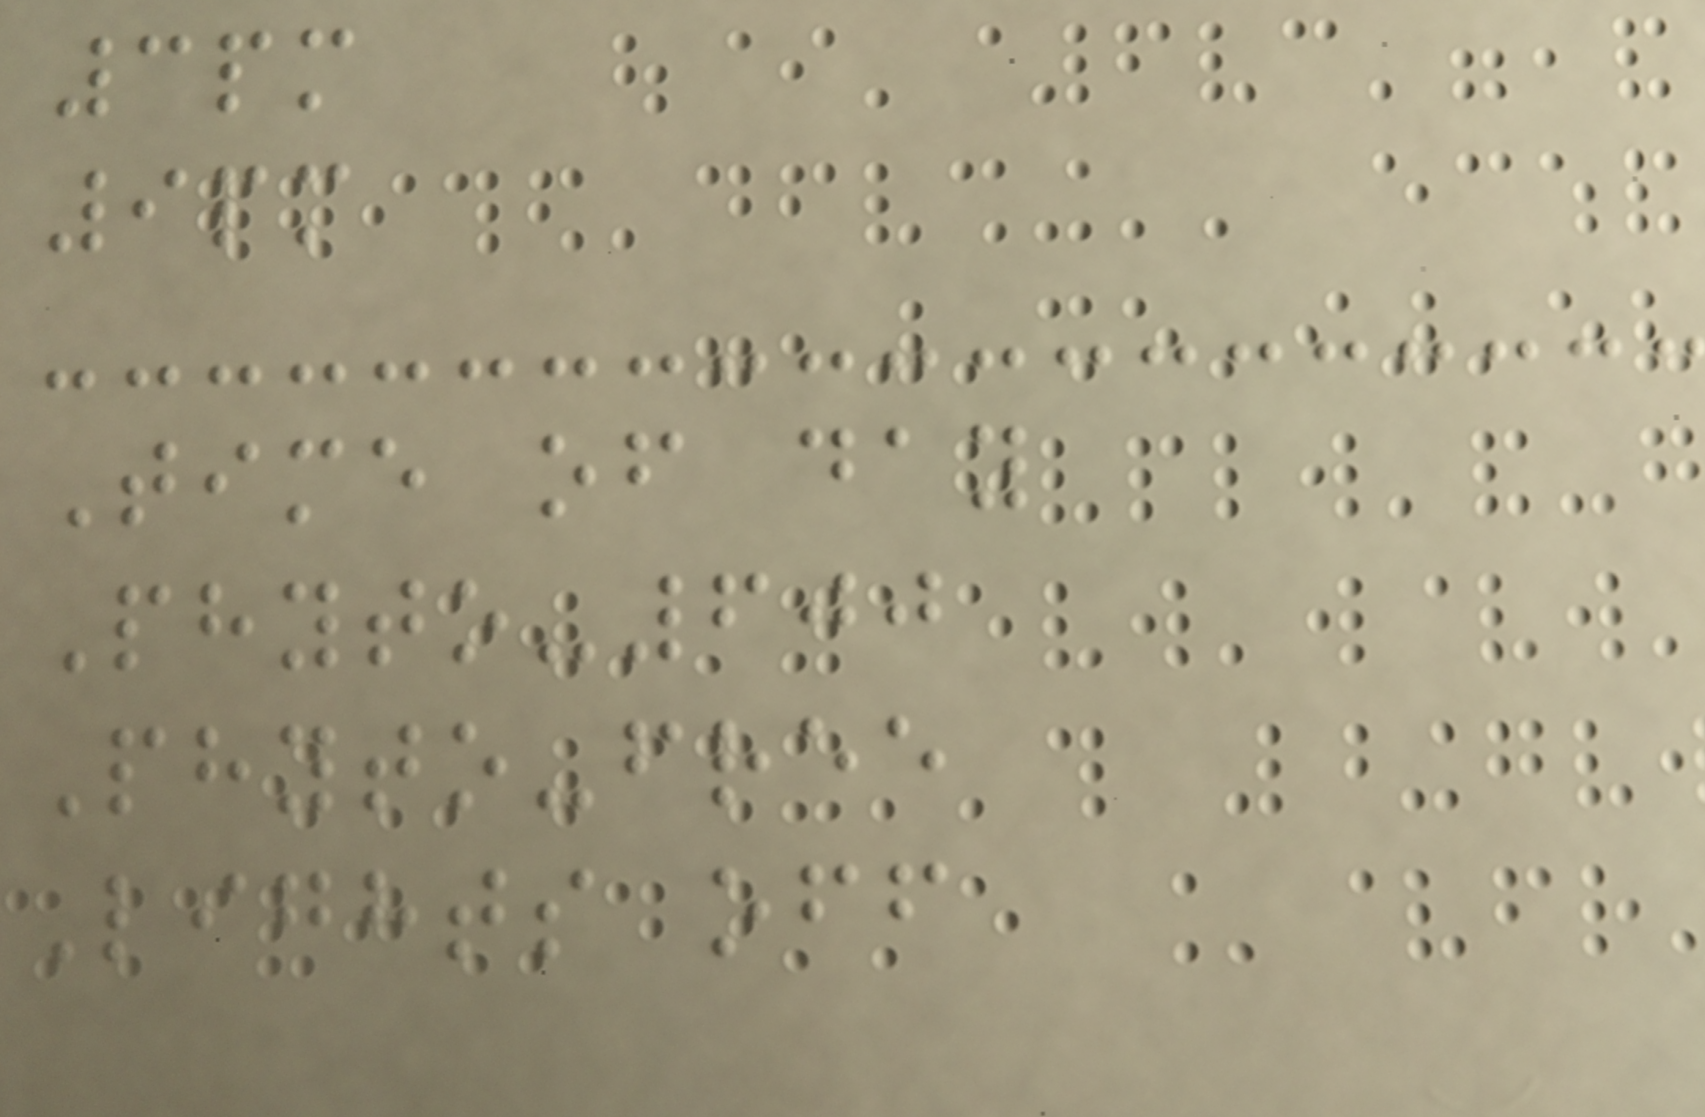3pm
9pm
Time of day
Phyto-600
Phyto-free
Lights off
